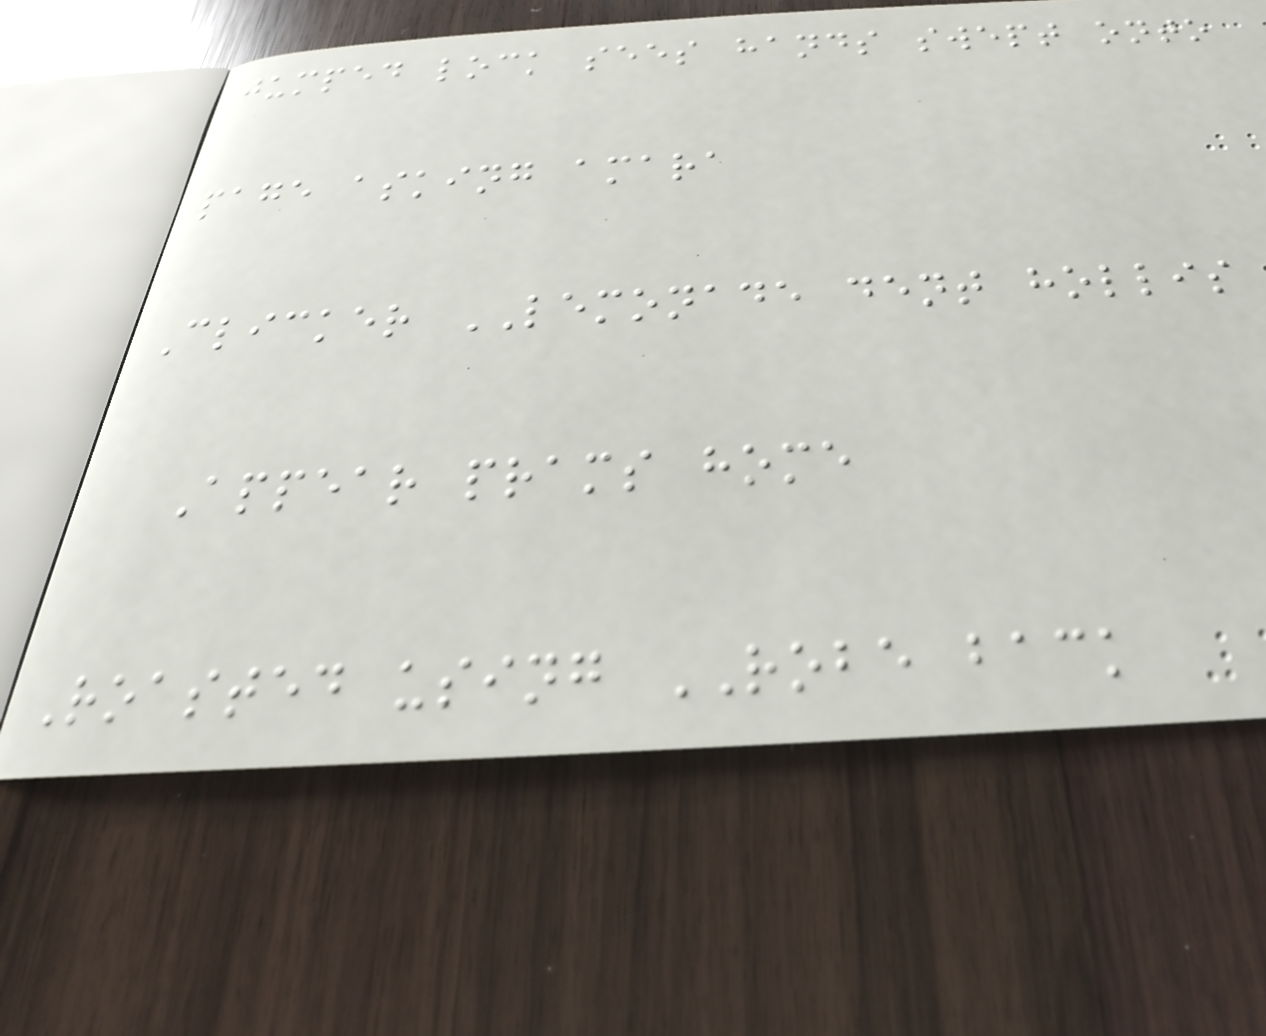jumped lock sees hands swept onto
page asking amara
Clicker LEMONADE dent hollis
Appear prams home
Roasted using ROBE back
